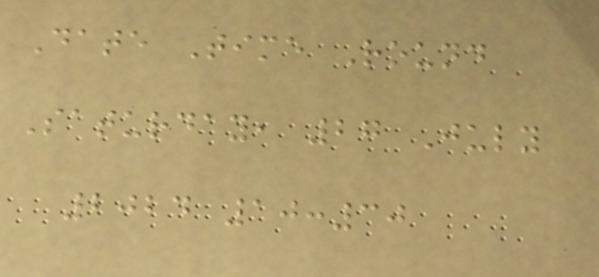Date Time Round
Saturday, 27 July
2024 10:30
